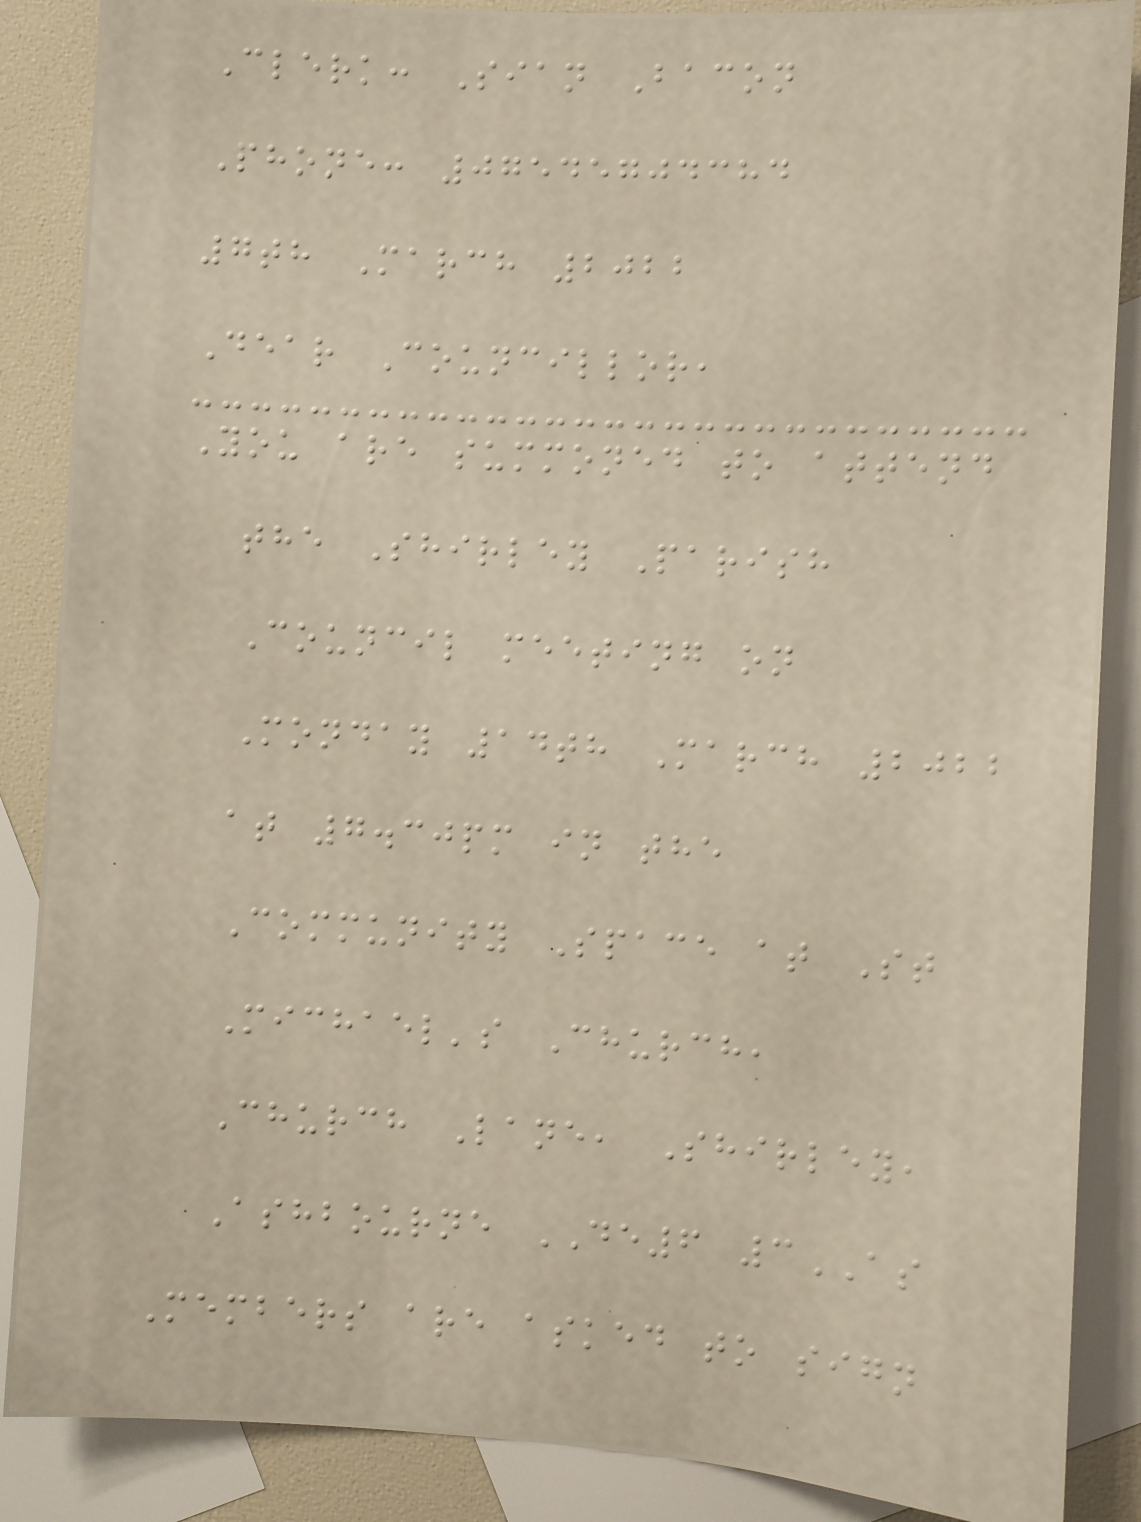Clerk: Sian Bacon
Phone: 07545704384
7th March 2022
Dear Councillor,
You are summoned to attend
the Shirley Parish
Council meeting on
Monday 14th March 2022
at 7.30pm in the
Community Space at St
Michael's Church,
Church Lane, Shirley,
Ashbourne DE6 3AS
Members are asked to sign
